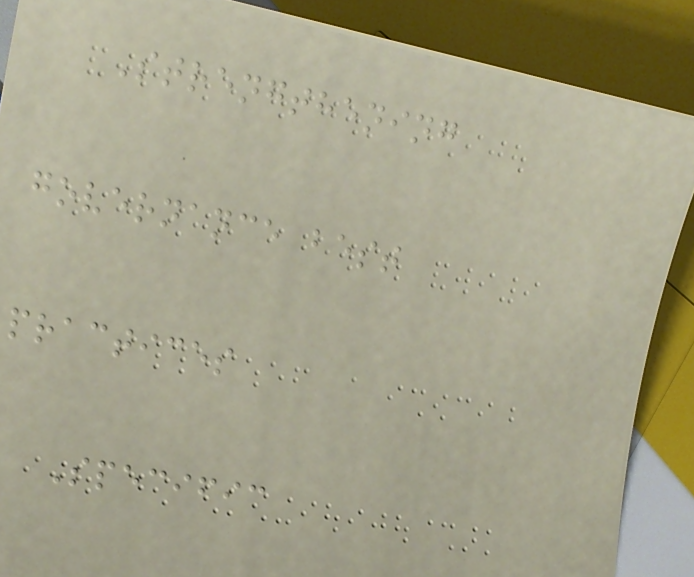Strengthening
governance best
practices
Specific
